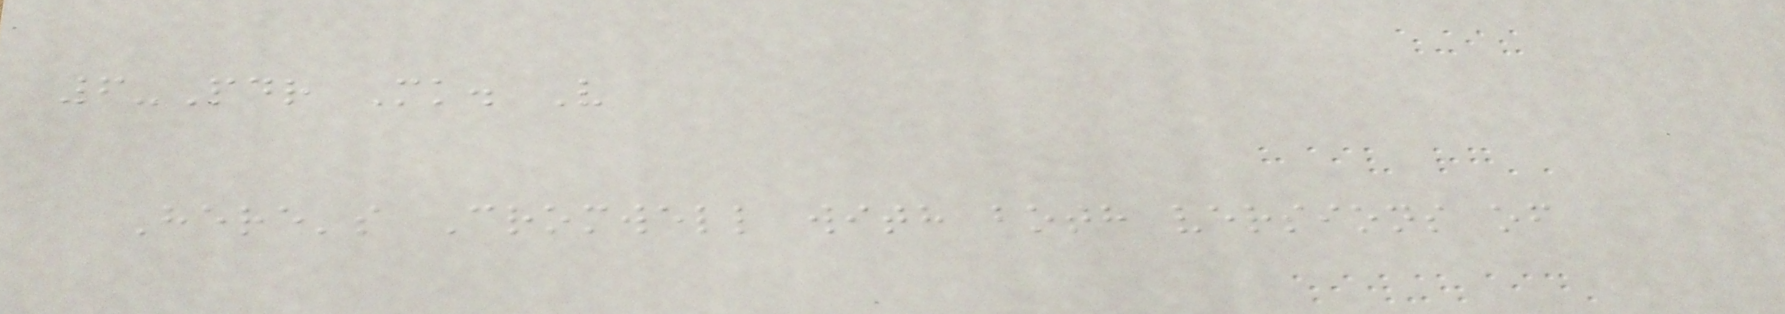6-Pdr Mk. V
Here's Cromwell with both versions of
